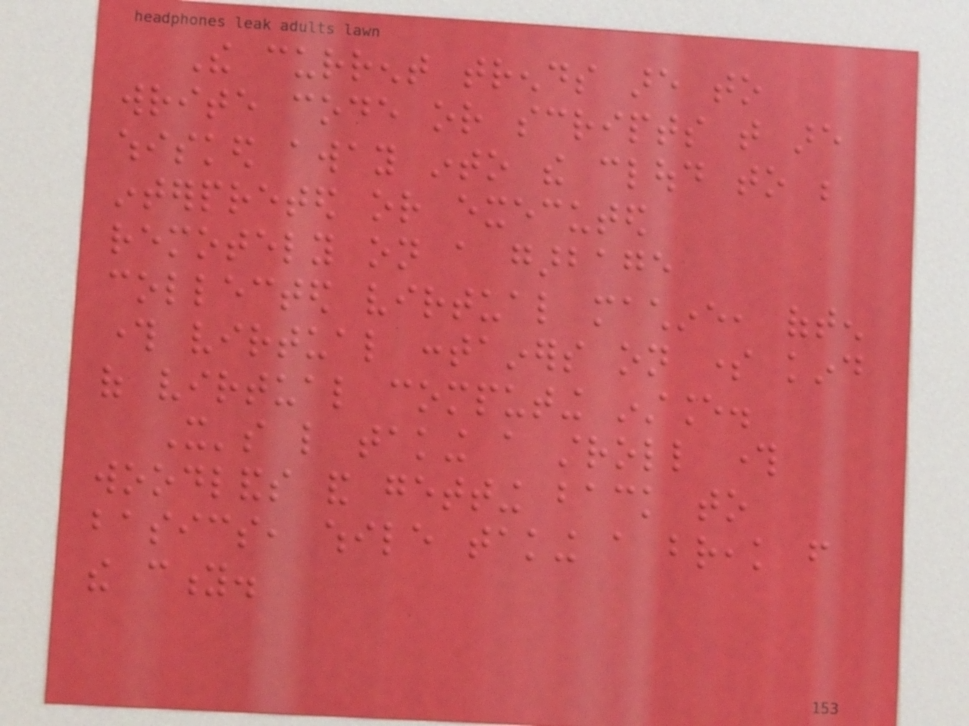The current trends are to
write code or scripts that are
whisked away into the cloud to be
interpreted or executed
remotely on a garbage
collected virtual machine, often
through virtual containers on some kind
of virtual computing instance.
It's like taking a stroll through
woodlands and getting back to
basics, while taking a break from
the city.
